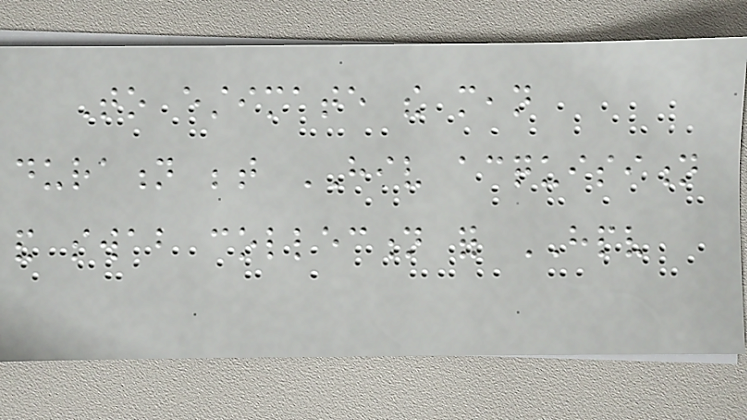To estimate the mean
duration between HIV acquisition
and swab collection for HPV
